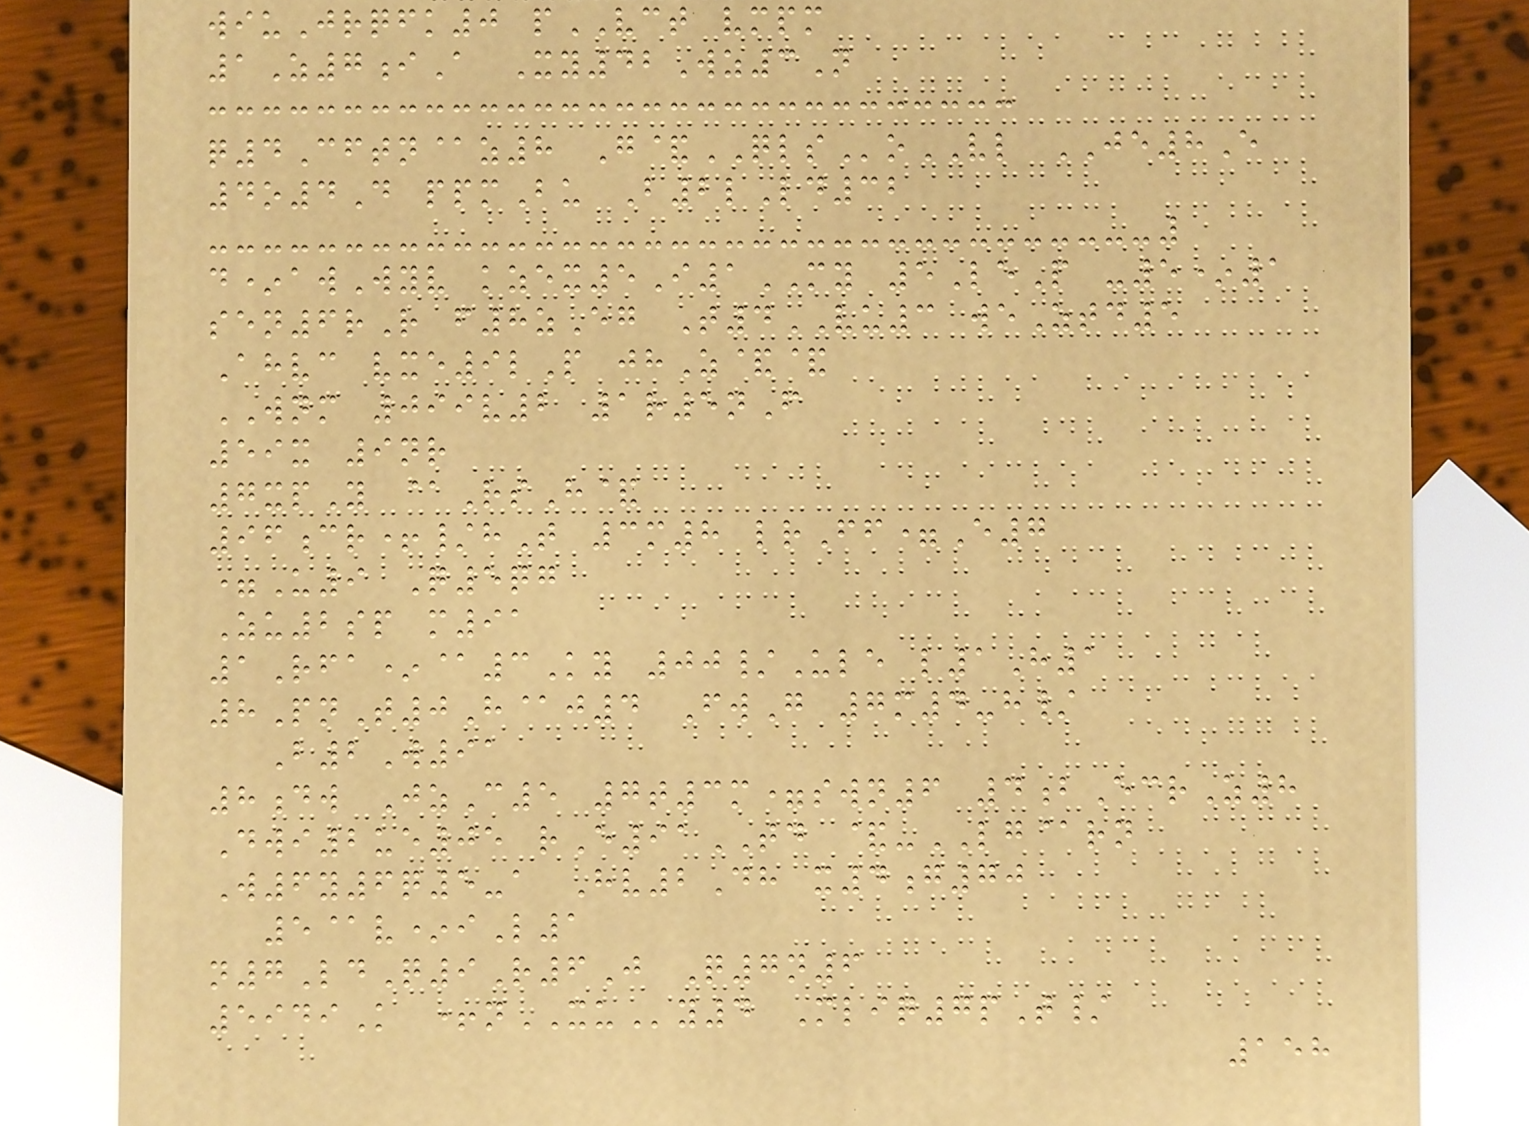wiuJrqfk0 pVCT vmpm
1Z7iA Xy42Wz3N
q4Cftn@z8 G&QLSoVL JE8E
4o4D ppmBu B2lLd32
d*awWyv kzex5I1MY 5LeP -5*1
sen6rR f8zEg T4VU3 weZtd5
Ahvc vxe9lP jhZ&&
WNM 099v2 1r5nF
59x 9nr
7xpY @RsH&
96cr+/hT 3m8 lrFf=E7
=U9 Q5qg
Zu2sp m91
1Rfa*@3Ky 00/Ule l1H1
8PnT0H@j4 FwG 7m4-h/
B2W91
8dw JzC5 7t3m=swn6 4bEcrZ8
Dwi2ue05 rE91TD &-LG@rn
W6y6q5-a Hv2Dh x4g70
5@v*iL1
n7LdQ9R6J Q7n6
5949K +nXUy4 Mliq7pT/
158
